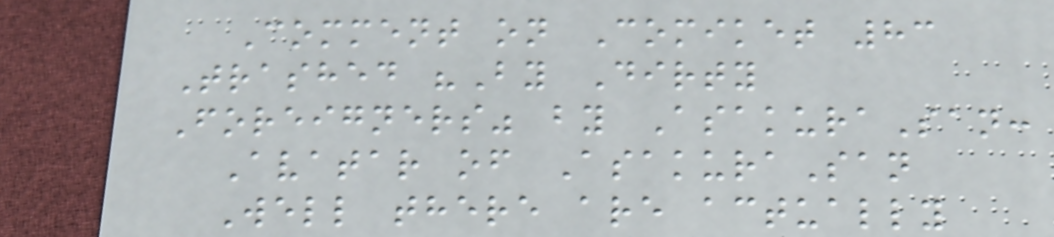Comment on Comiket 83
Trashed "By Dirty
Foreigners" by AsakuraSan:
Avatar of AsakuraSan
Well there are actually
